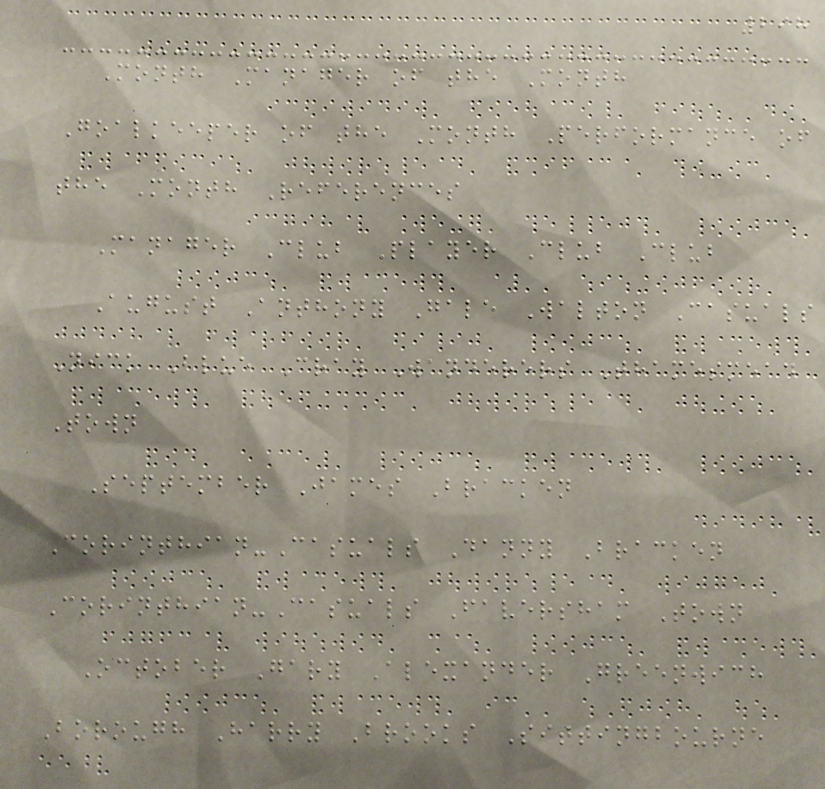298
Month Manager of the Month
Goalkeeper of the Month Performance of
the Month References
Manager Club Player Club Club
August Anthony Gale Walton Casuals
Nick Blue Cray Wanderers Thamesmead
Town
September James Bracken
Corinthian-Casuals Danny Bracken
Corinthian-Casuals Faversham Town
October Gary Alexander Greenwich
Borough Harry Brooks Sittingbourne
